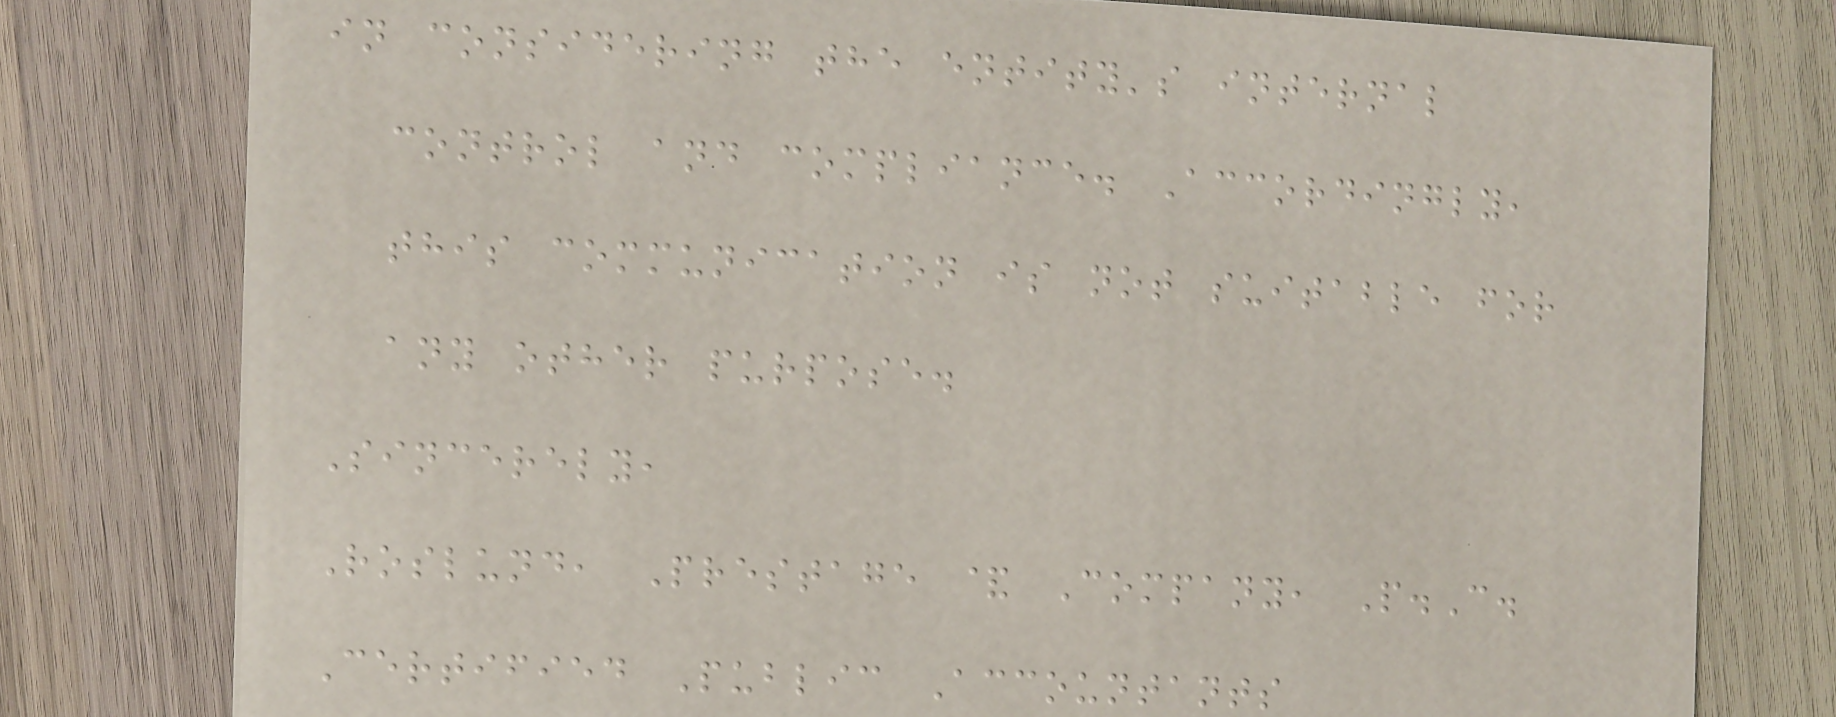in considering the entity's internal
control and compliance. Accordingly,
this communication is not suitable for
any other purpose.
Sincerely,
Roslund, Prestage & Company, P.C.
Certified Public Accountants
